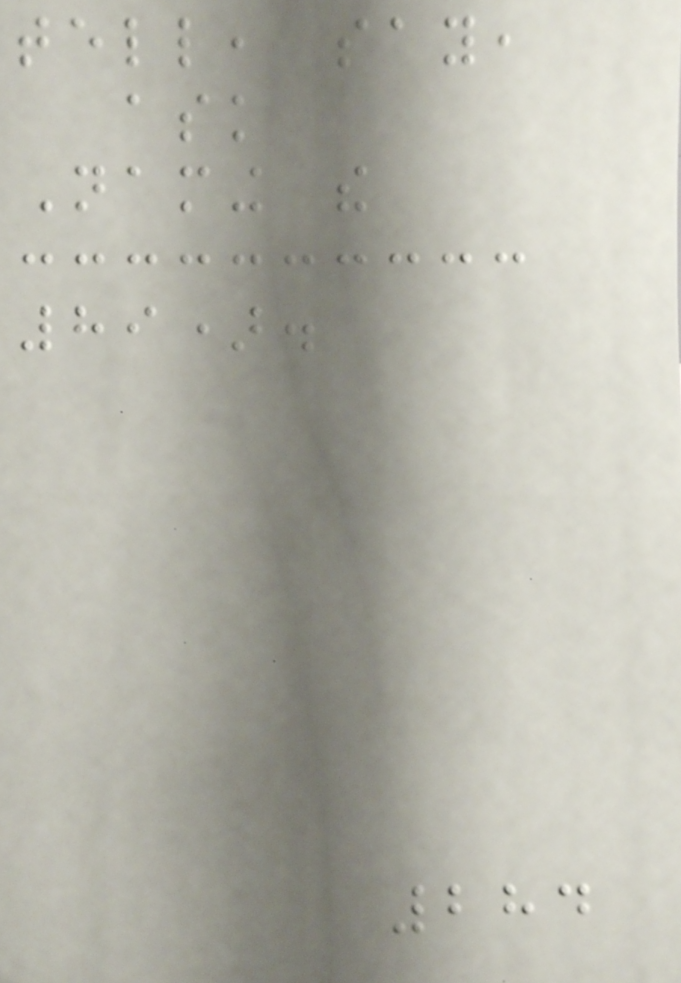tell, say,
ask
Naming the
89).
284
